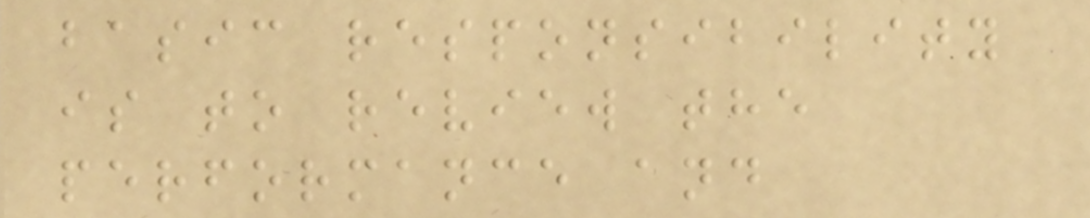basic responsibility
is to review the
performance and
